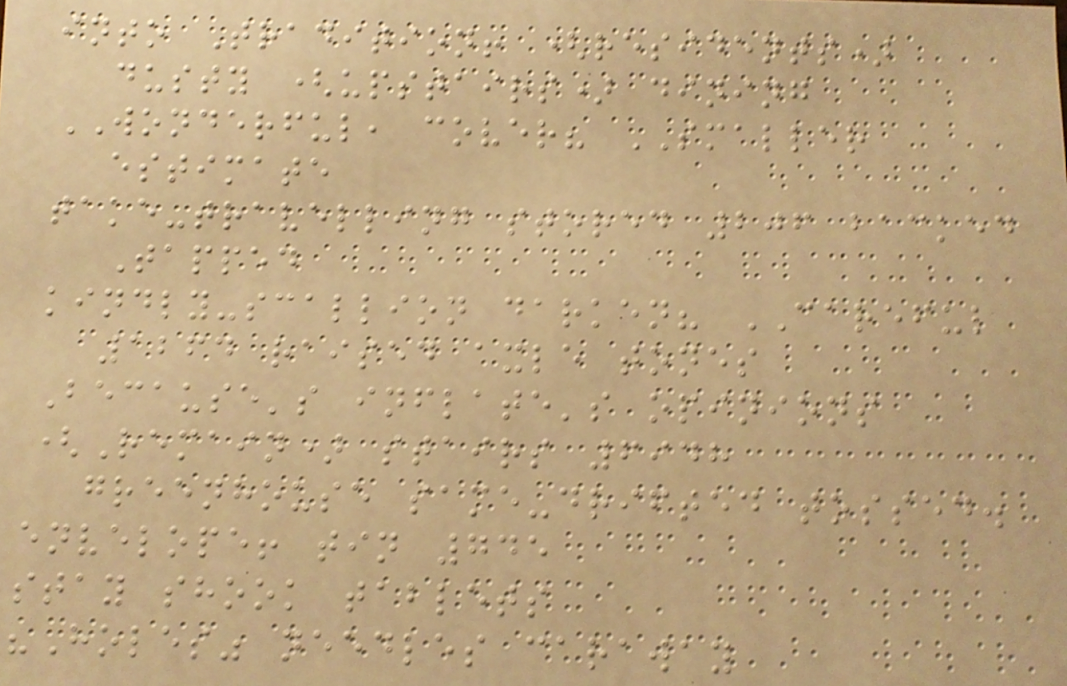into Tradition! (residents)
dusty (upstairs) dining
WONDERFUL, cover? SMALLER
estimate
take-travelling stored 206 backed
Tapped
kindly-scallion darken? CAREFUL
1264 raised axle tones
Because's inflate's opinions
(Remain) stairs 6948
greenhouse same-drifted tossed.
envelope! tin 745
stay shook tablets
"Holes" needles caraway
